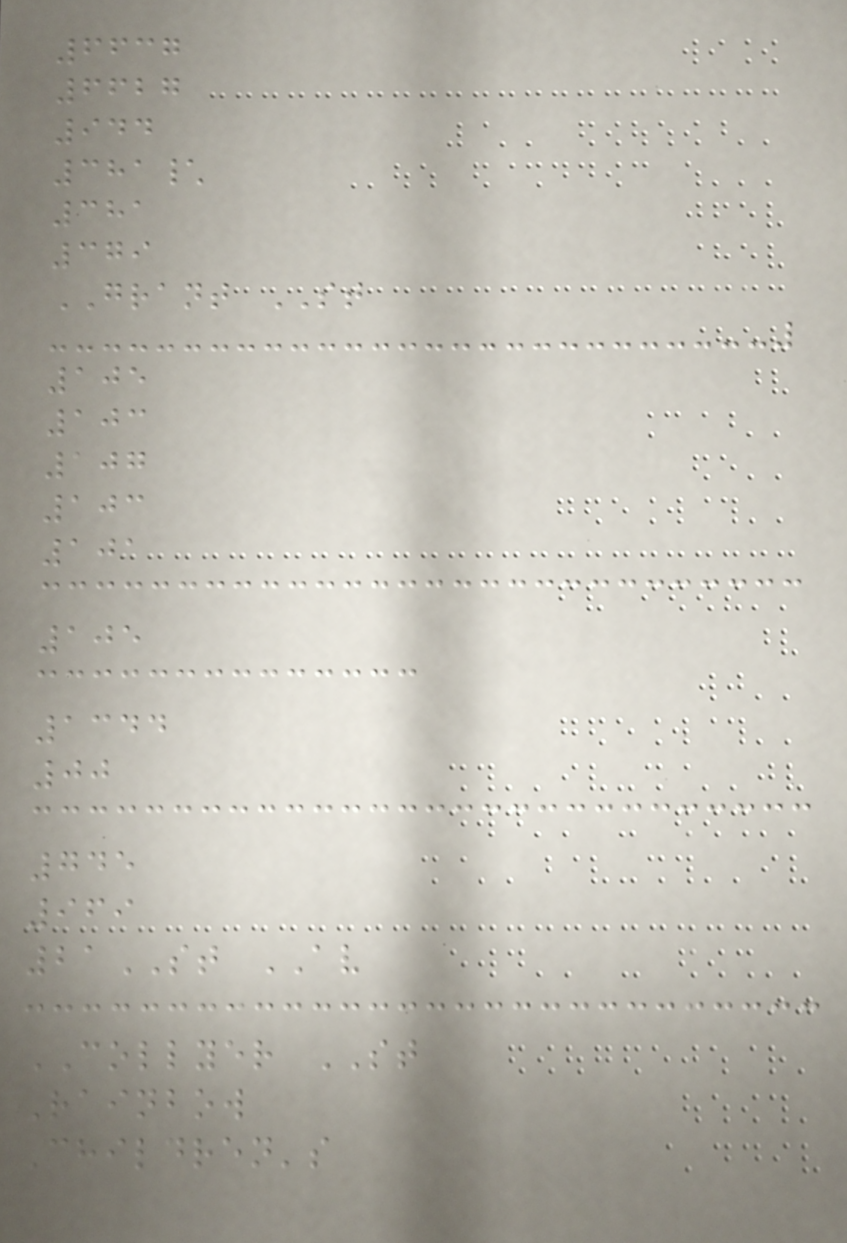6637
6627
944
381\
381
379
GRANT ST
105
103
107
103
101
105
1344
00
745
969
21ST AV
COLLYER ST
Rainbow
Children's
